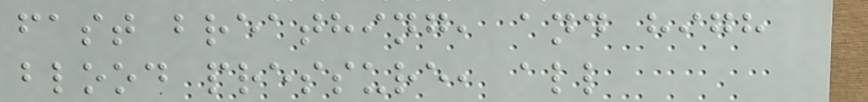fast breathing, and high
blood pressure, all
